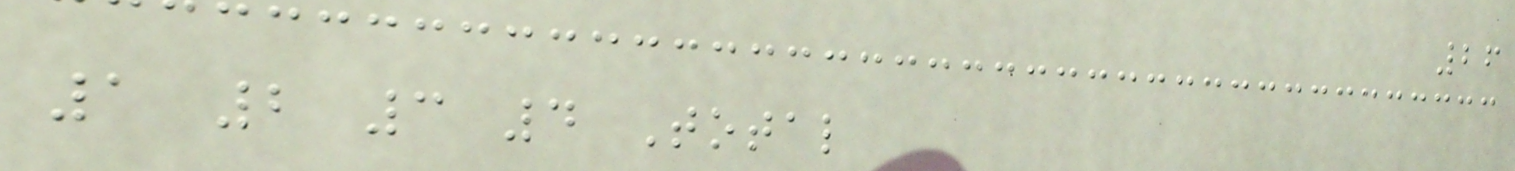26
1 2 3 4 Total
